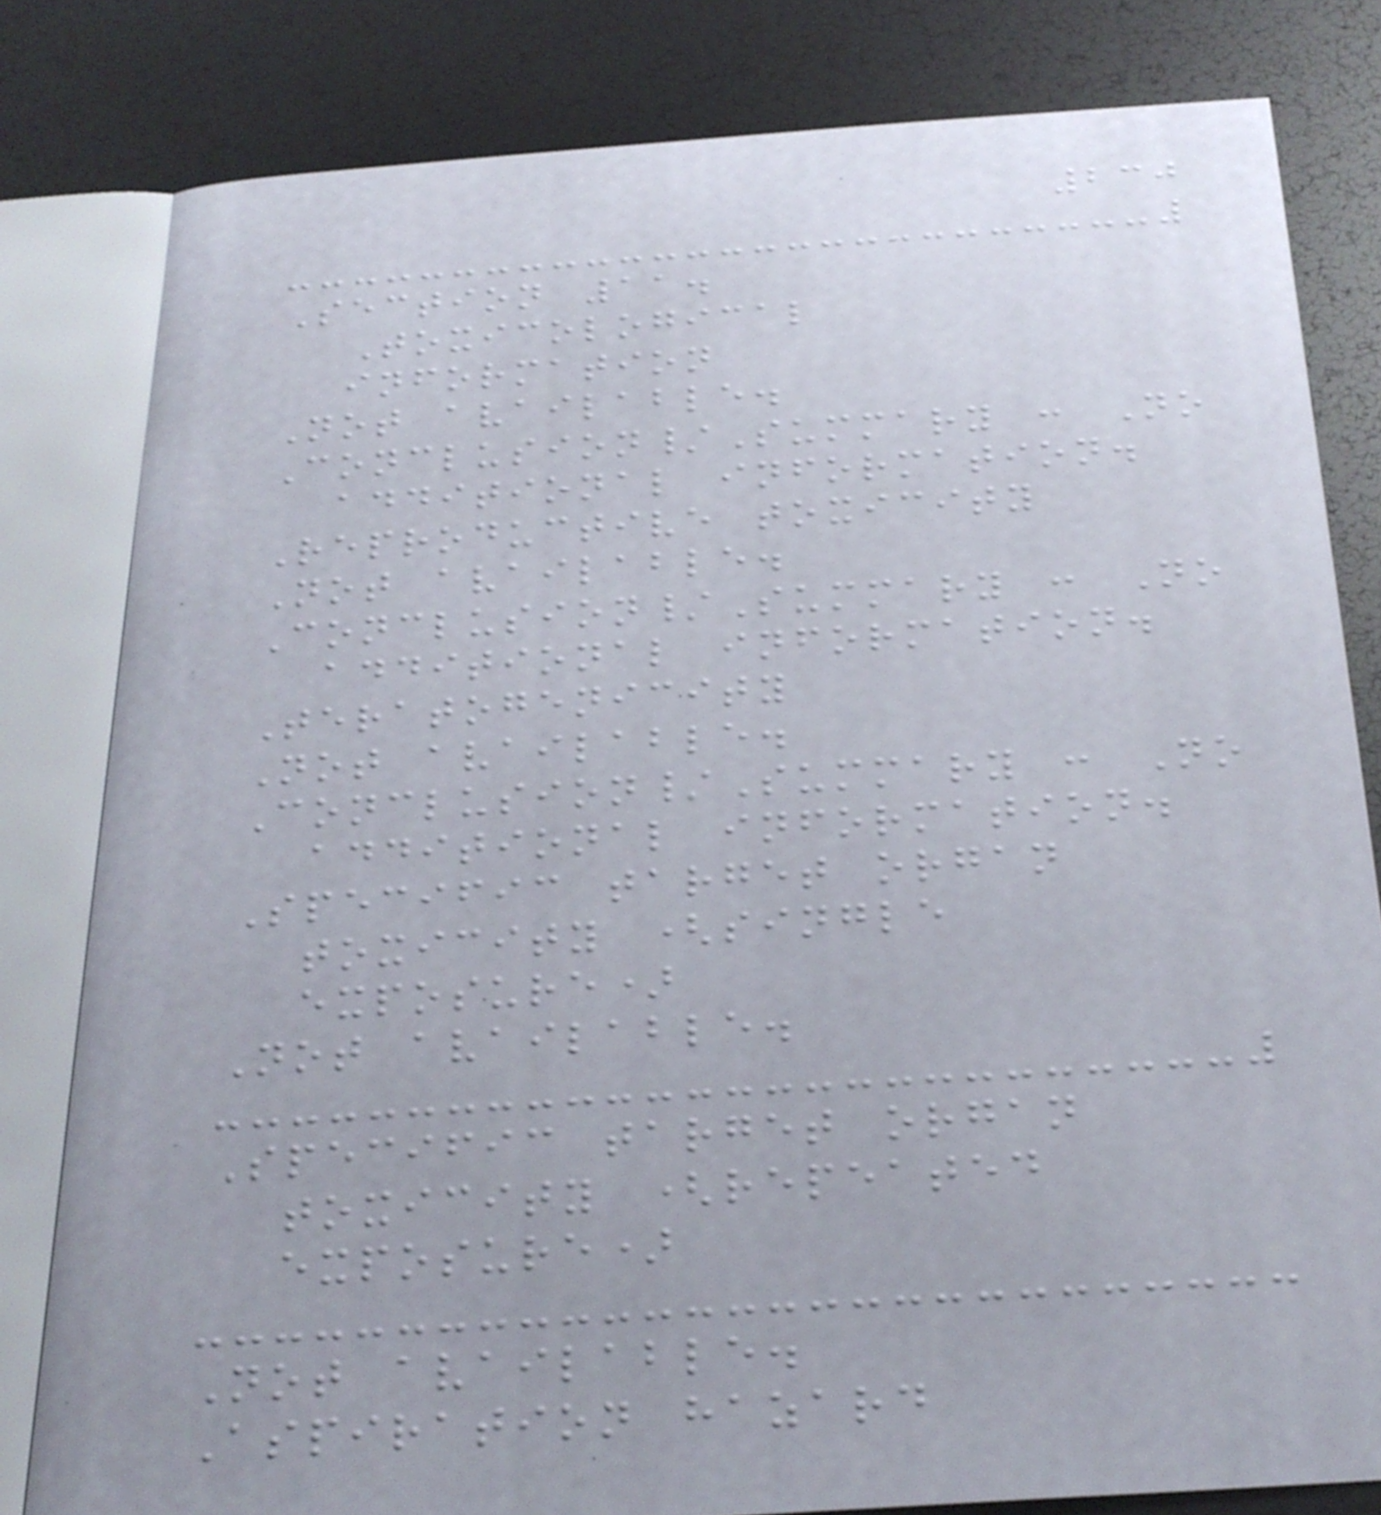230
Section 11.
Toxicological
information
Not available.
Conclusion/Summary : No
additional information.
Reproductive toxicity
Not available.
Conclusion/Summary : No
additional information.
Teratogenicity
Not available.
Conclusion/Summary : No
additional information.
Specific target organ
toxicity (single
exposure)
Not available.
Specific target organ
toxicity (repeated
exposure)
Not available.
Aspiration hazard
